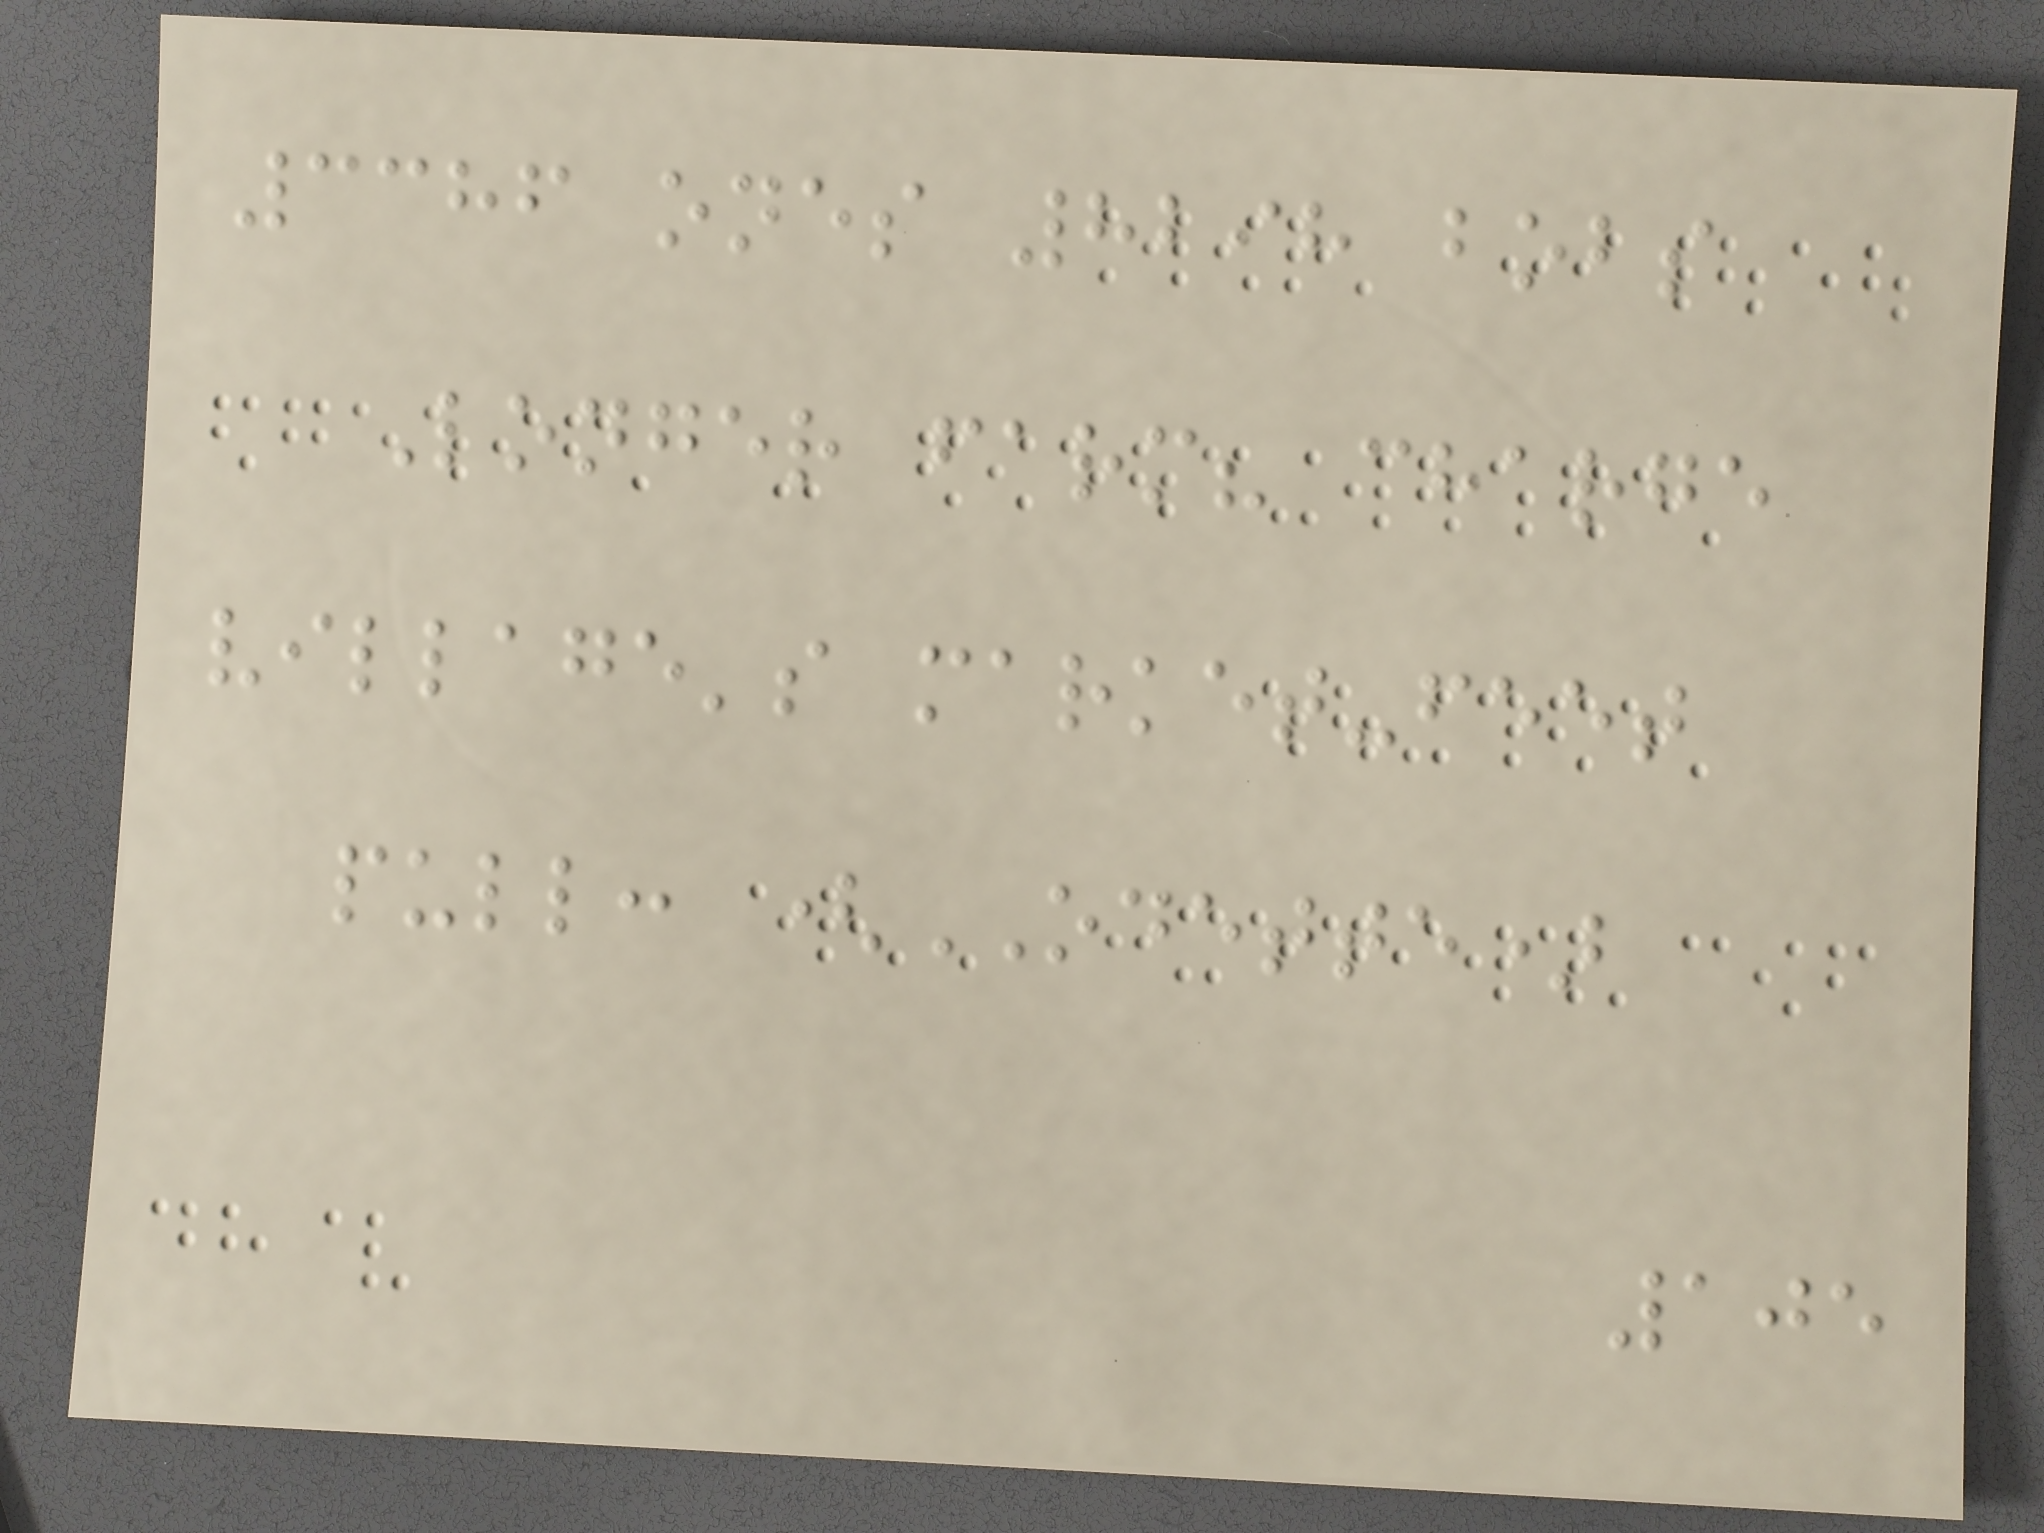3386 ones 8298 bobs
Longer farm? charge
village's market-feet
pull: (ODETTE)
105
